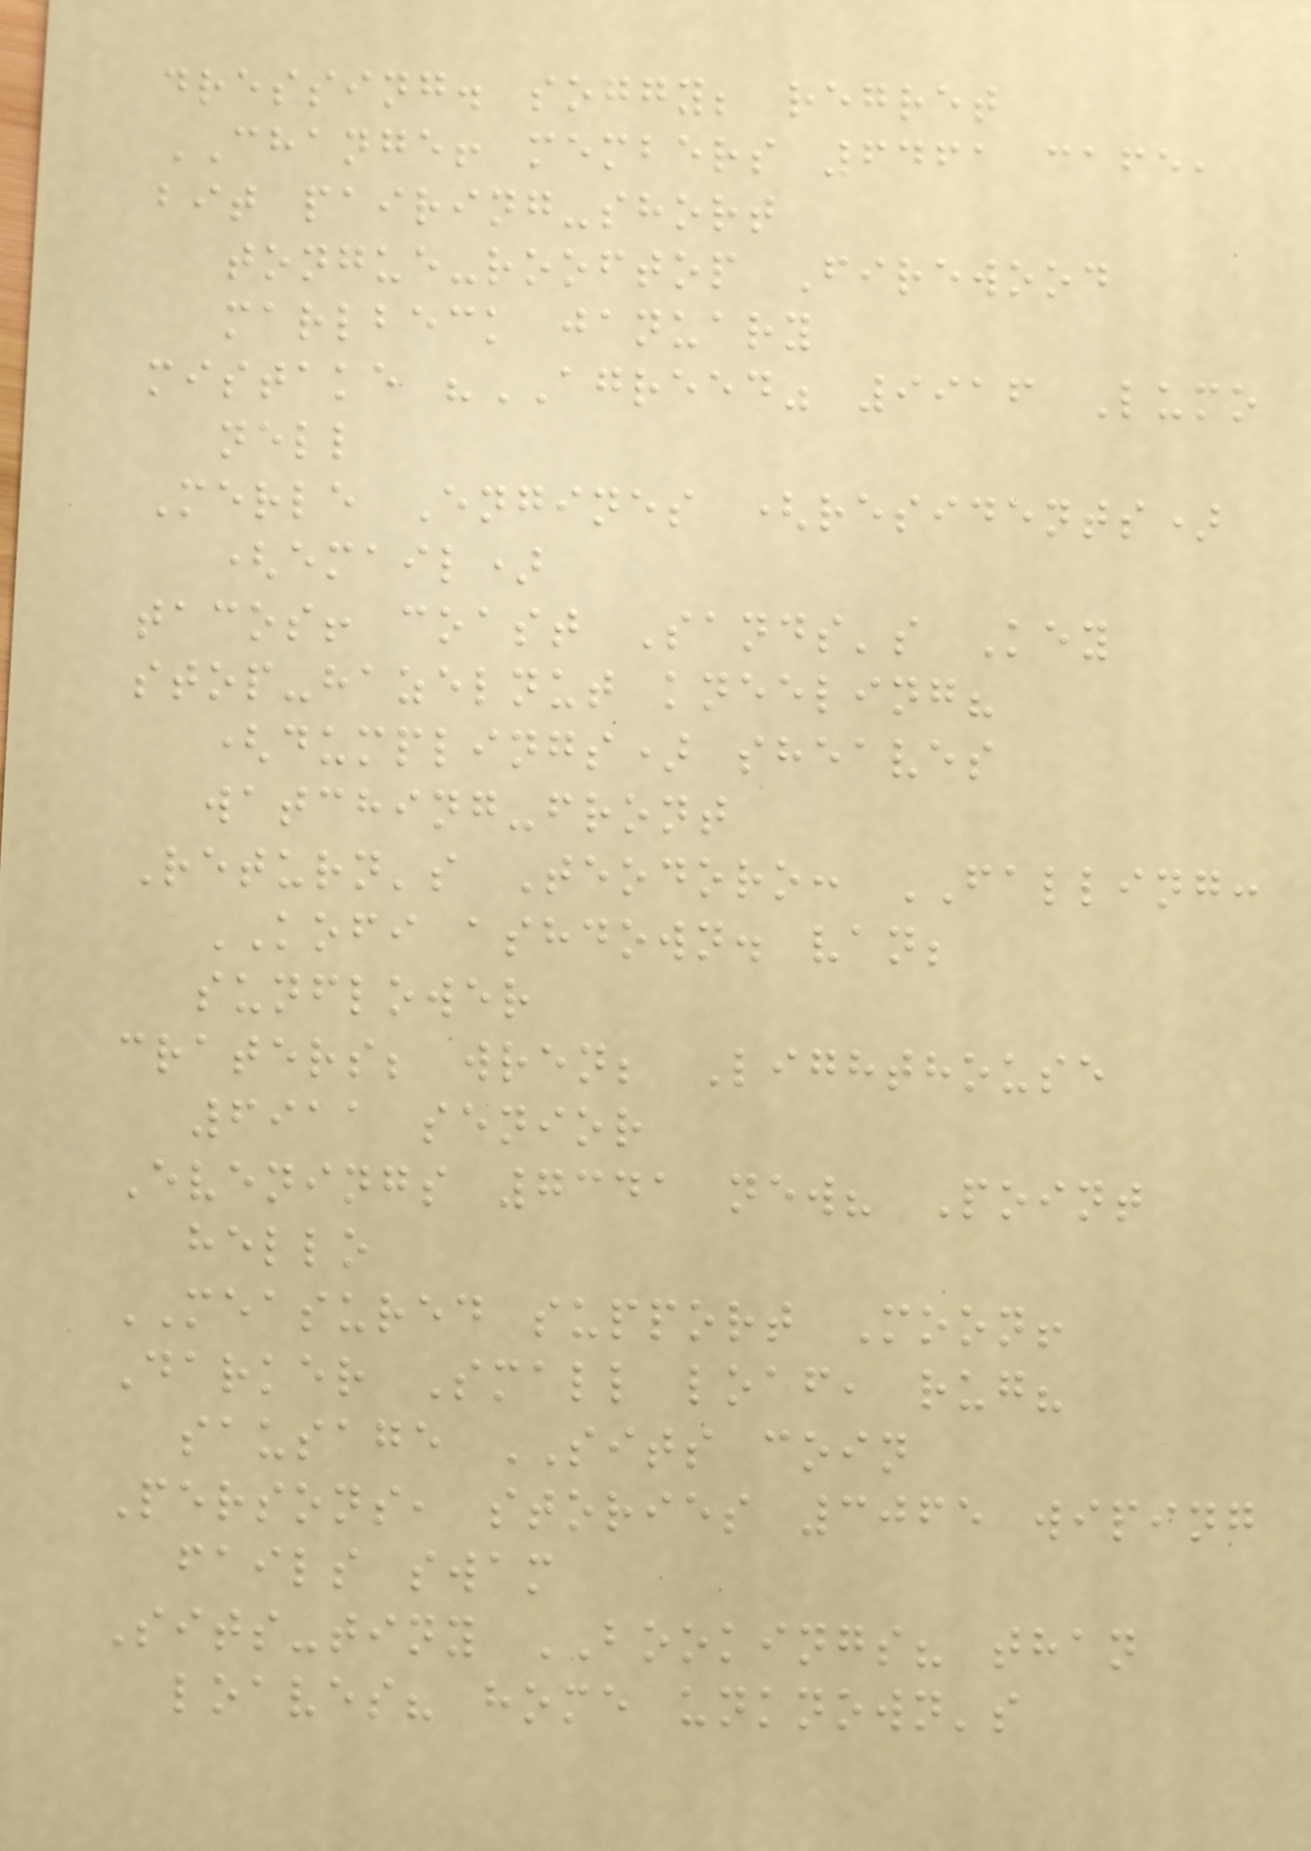dressing. soggy; regret
CHANGE! members 6461 cafe,
bit pairing-short
tongue-rooftop Firewood
marlbeck january
mistake "AGREED" 9916 Lumo
nell
Merle Engines (residents)
(email)
tacos! coast Sands's Key
stop-hazelnut kneeling?
(dumplings) sheaves
watching-front
Return's Teodoro: FALLING:
KOFI ashdown. van;
sunflower
craters; wren; Lighthouse
6911 senior
Evenings 7341 new? Point
hello
MEASURED support Moon!
Darker Small loaf, rug?
sausage SITS coin
Persons, stories 3065 wiping
fails swam
Sits-tiny BOOKINGS? than
loaves? home unknown's
